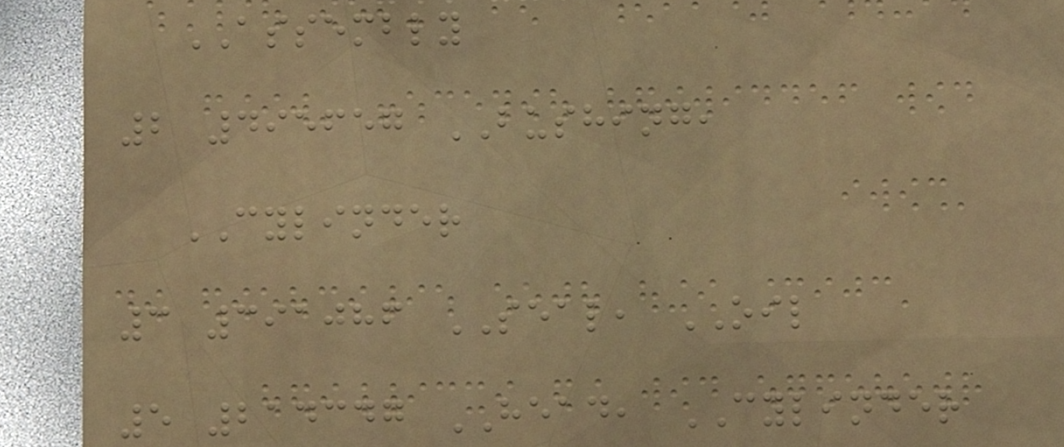ASSEMBLY
2 495657 BUSHING,
CYLINDER
3 391086 SEAL, OIL
5 214347 HEAD, CYLINDER
